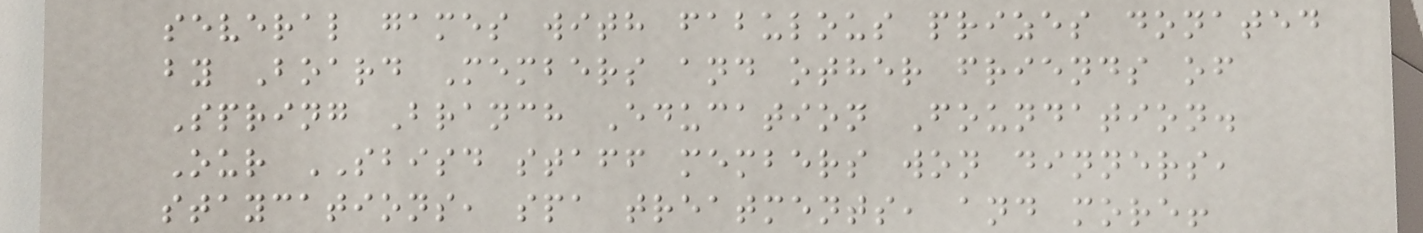several games with fabulous prizes donated
by Board Members and other friends of
Spring Branch Education Foundation.
Our SBISD staff members won dinners,
staycations, spa treatments, and more!
